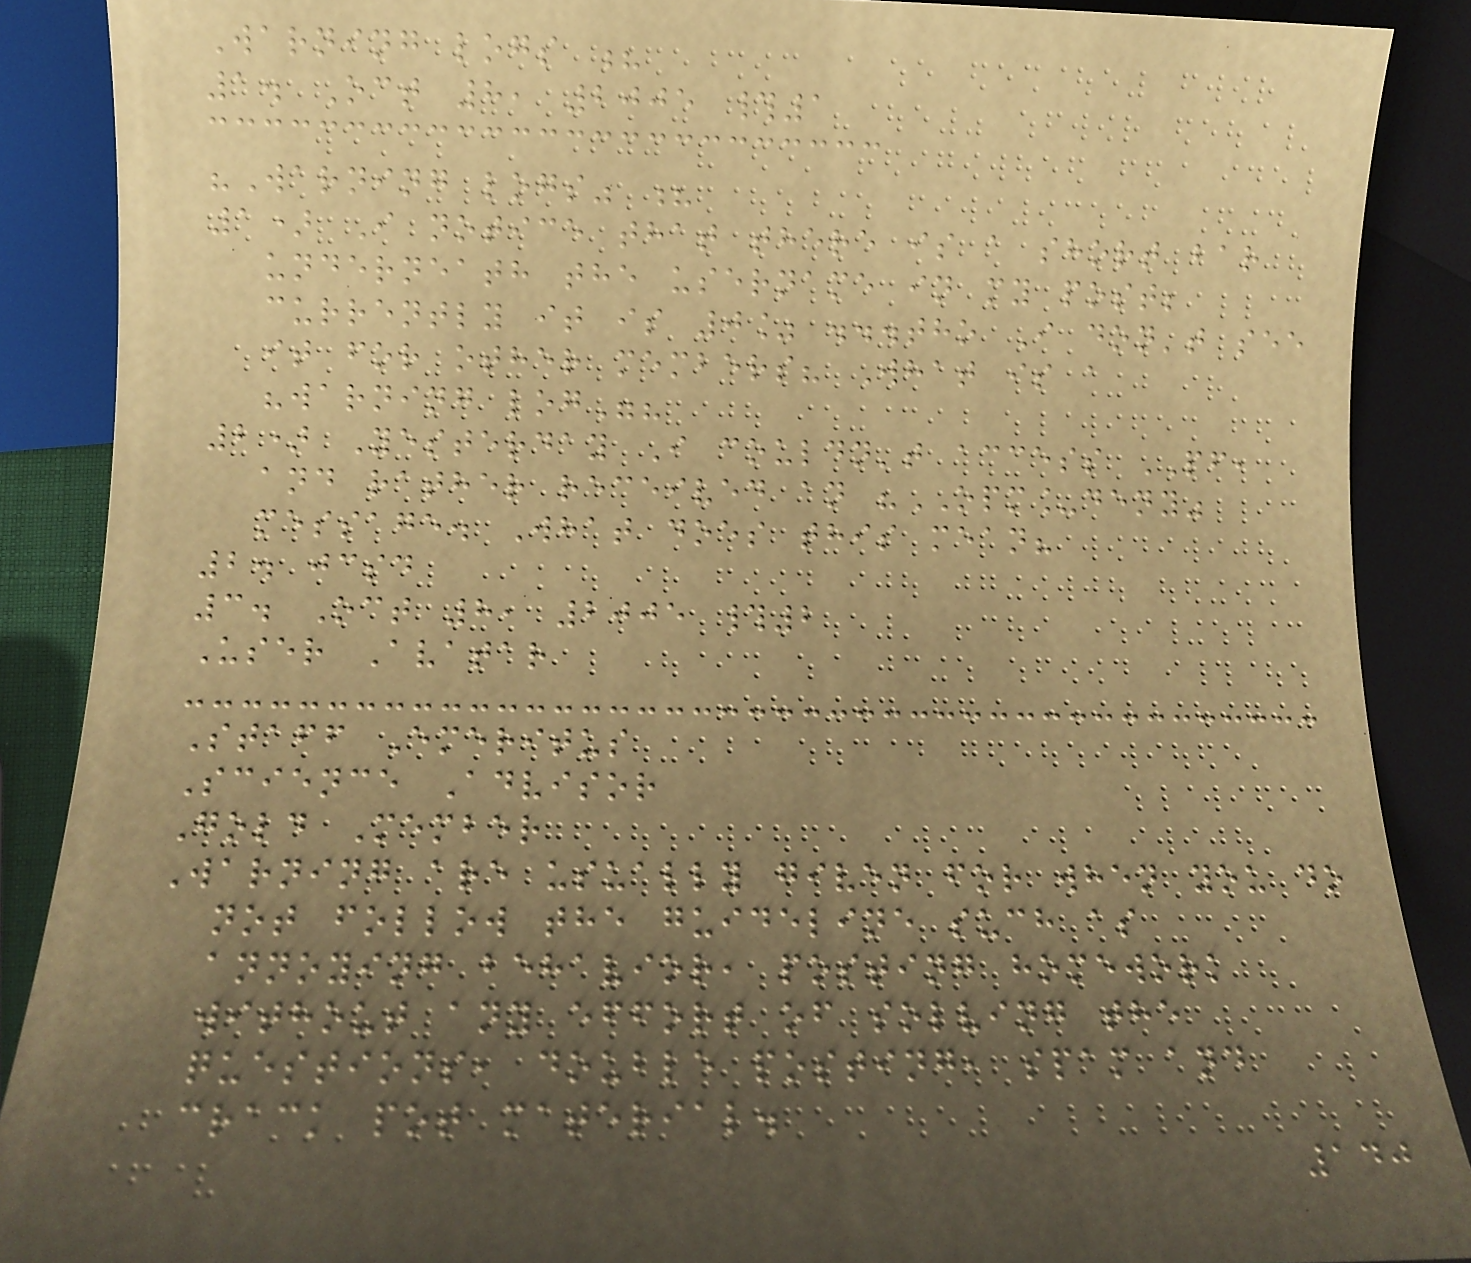Warning logs ?
1. Oct 8, 2005 #1
"Warning logs" ?
1) I notice that there is a short bar
underneath the username in my post;
currently it is 0% ...tho I don't see
it for other members? What is a
"warning log"?
2) Yesterday I couldn't access PF,
and rather received an "OPM_deny"
message. What does this mean?
2. jcsd
3. Oct 8, 2005 #2
User Avatar
Staff Emeritus
Science Advisor
Gold Member
Warning are usually given for when you do
not follow the guideline such as
annoying behavior, posting homework
without any effort of solving the
questions, double posting, spam and
crack pot material.
140
